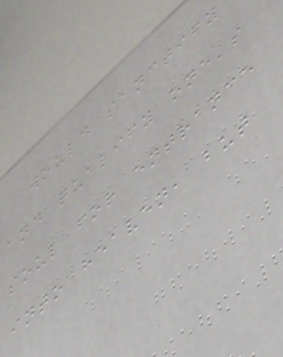would sanctify
and qualify one's
soul for entrance
into heaven, but
